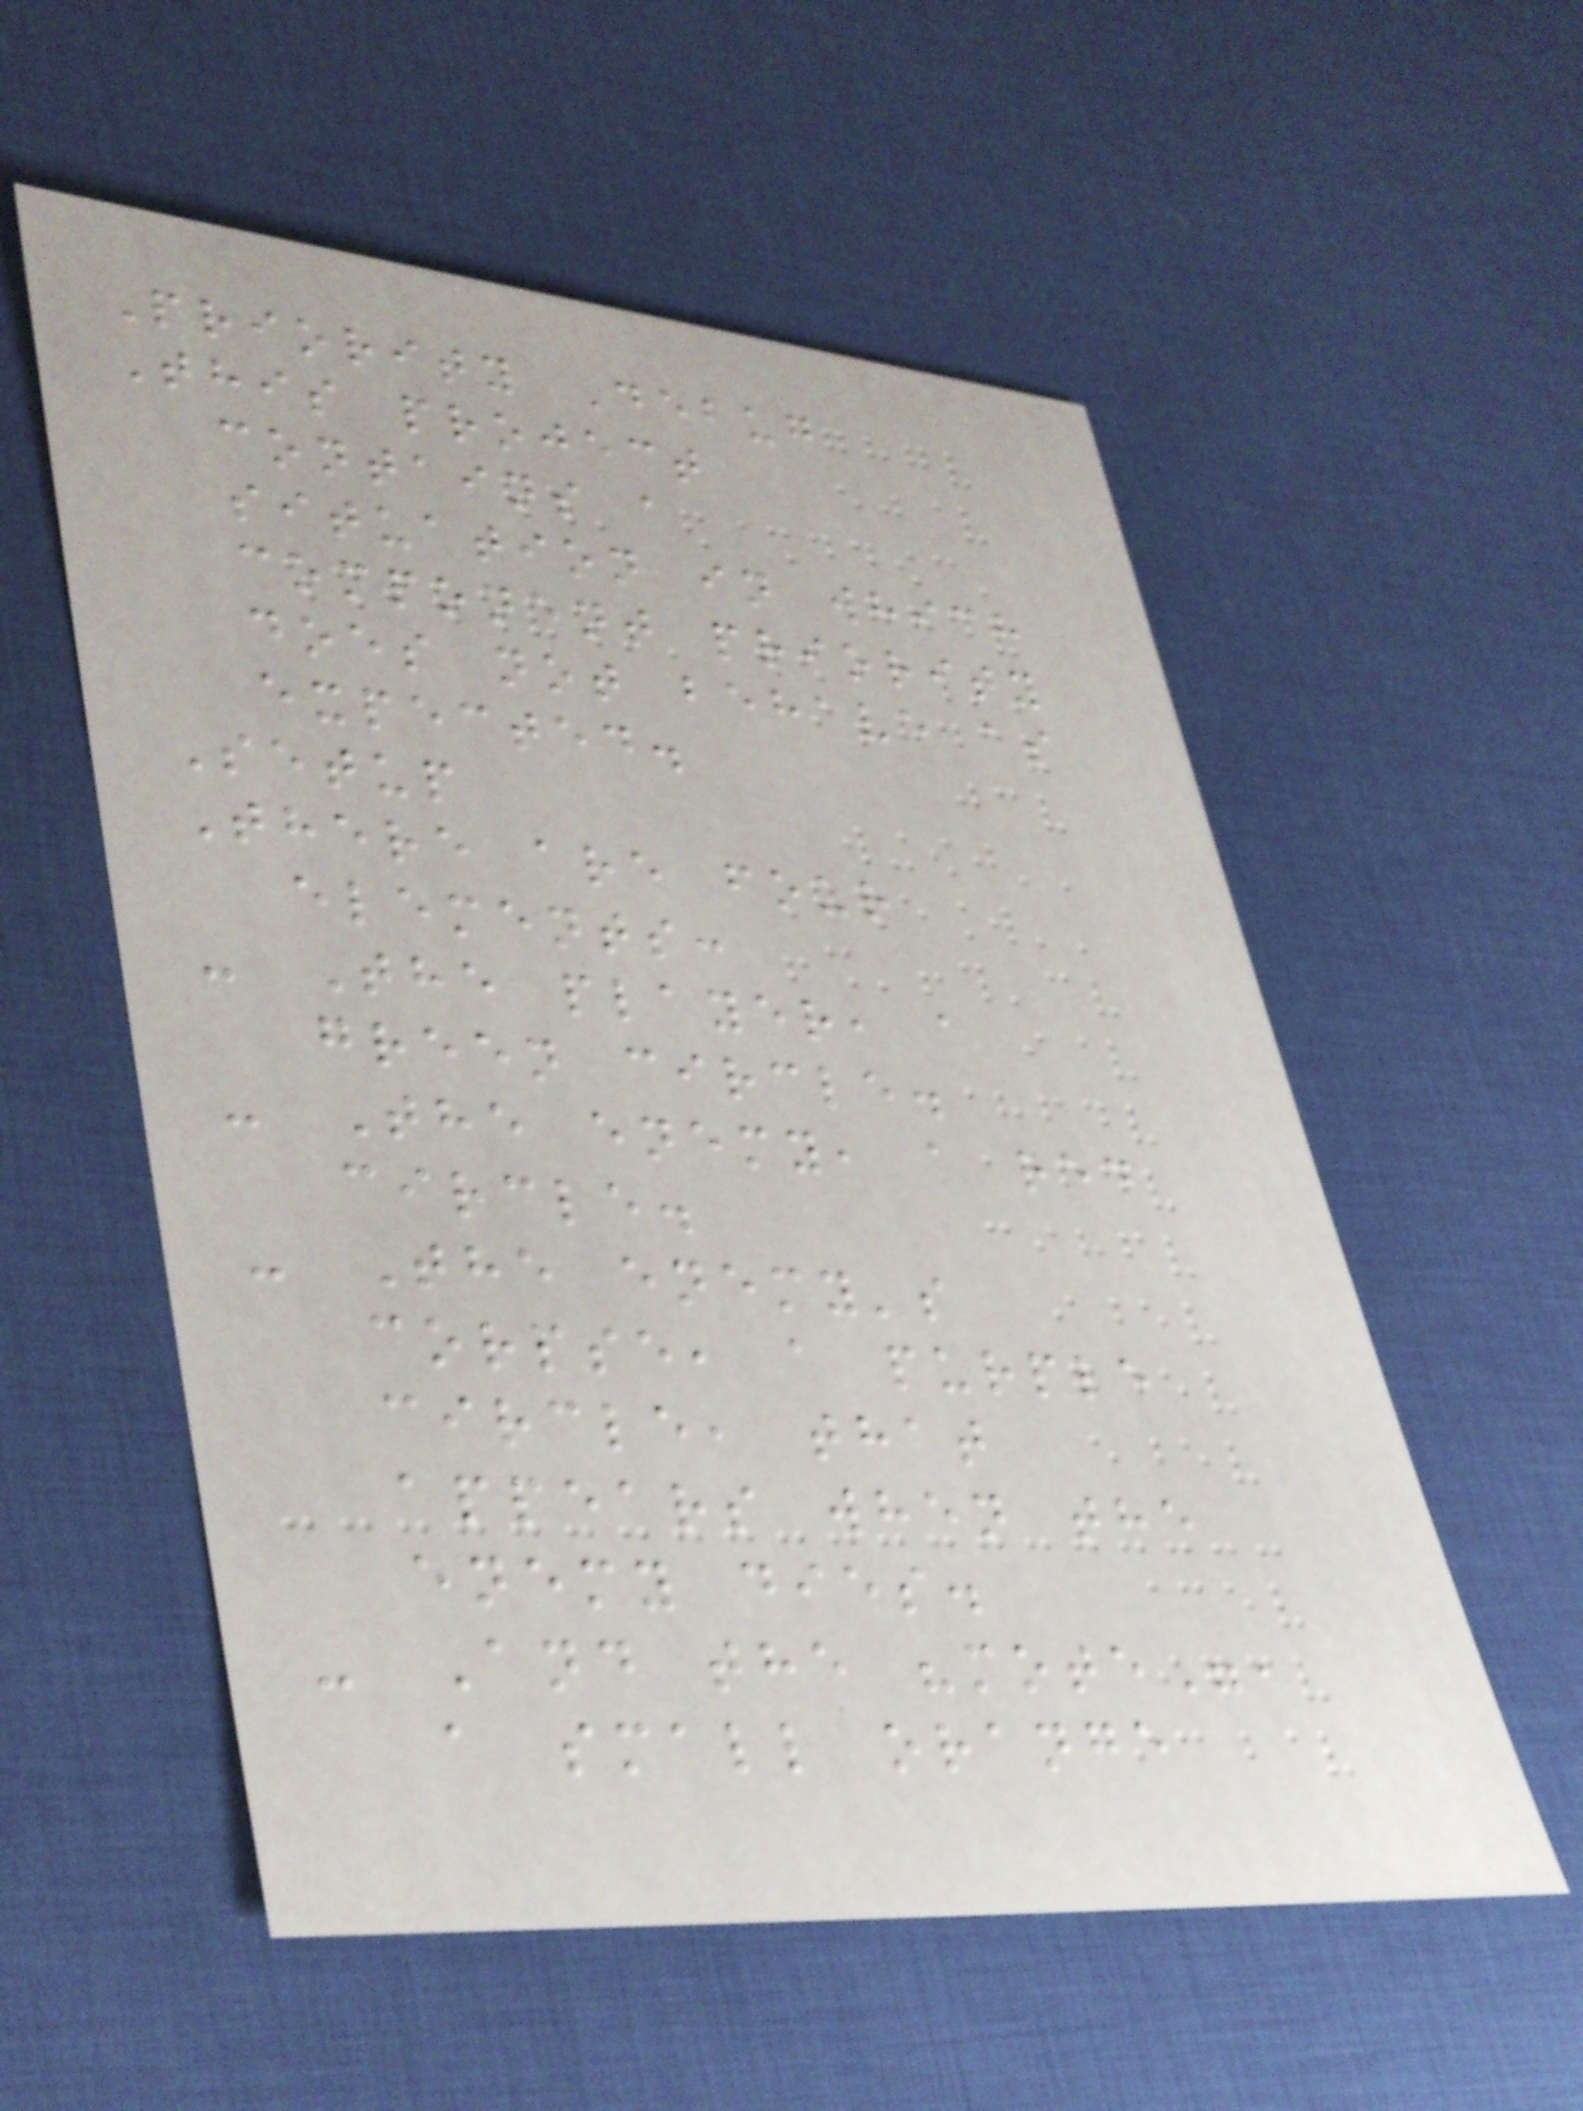Priority Debug
This project
contains a
situation in which
component priority
does not behave as
expected.
Setup
There are four
elements:
- The player, a
green circle.
- The enemy, a red
circle.
- The enemy's
corpse, a purple
circle, that
appears when the
enemy dies.
- And the "mote",
a small orange
